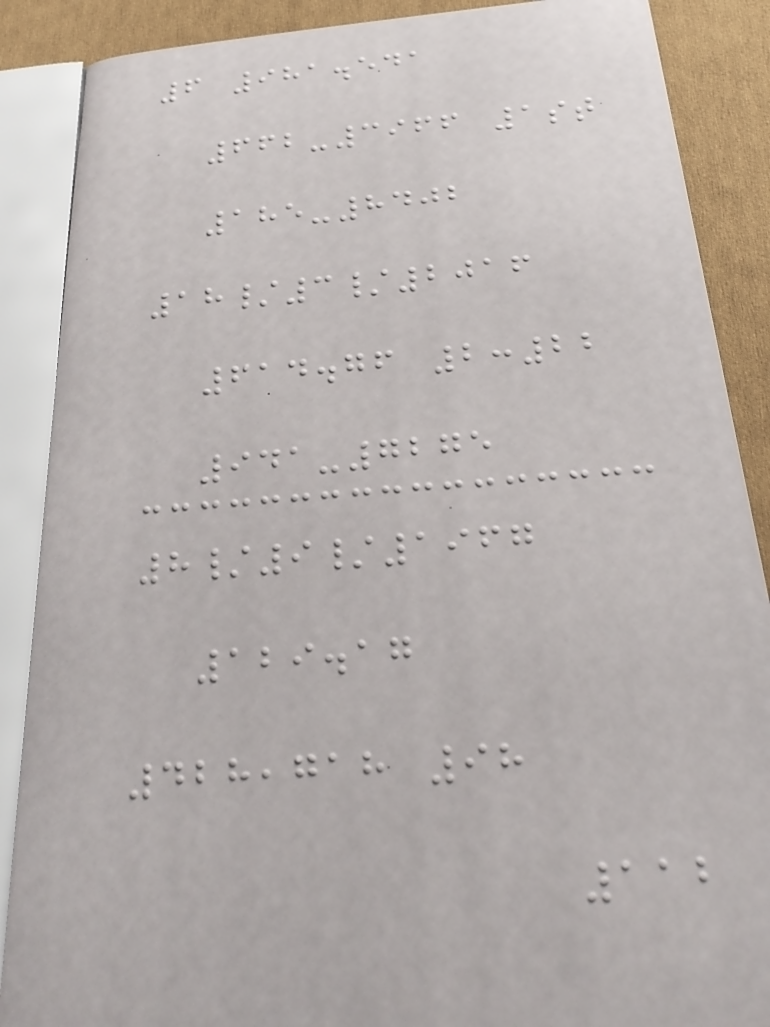6 981.541
662-3966 1st
185-8402
18/3/2016
614.76 2:22
941-7275
8/9/1967
129.17
428,718 98
112
